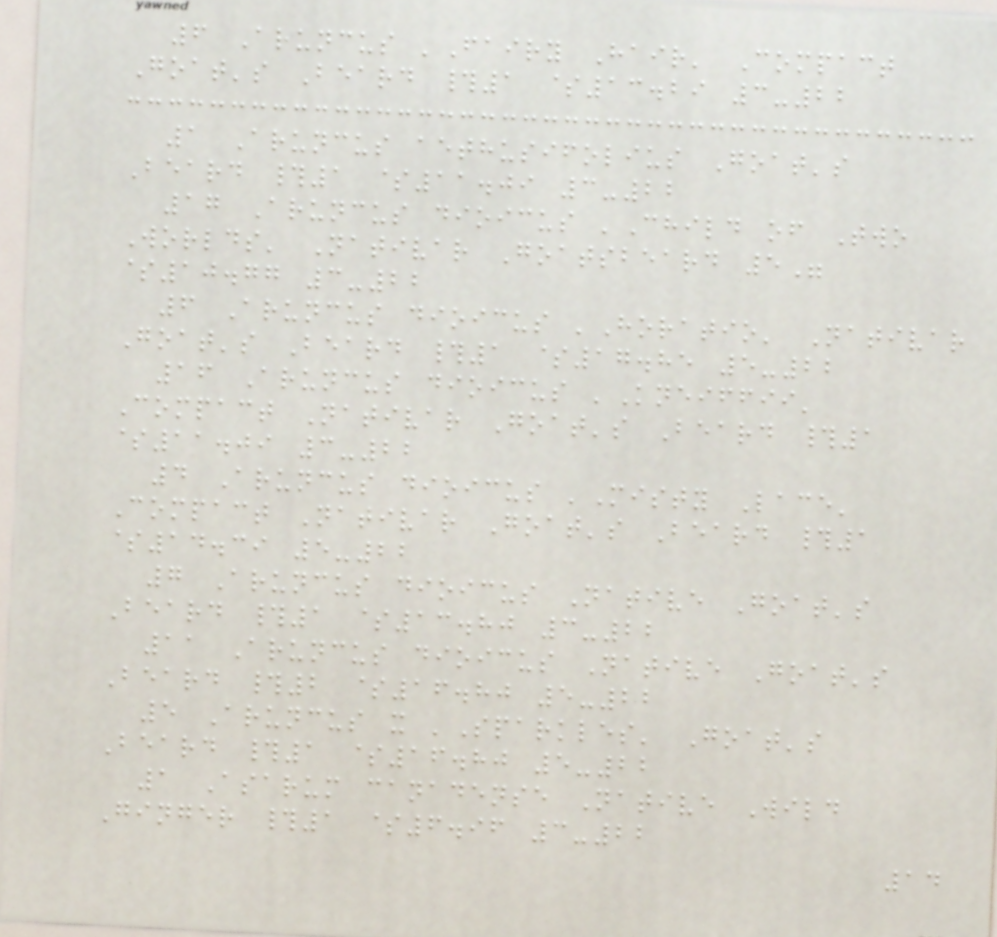6 Aruncus 'Fairy Hair' Compact
Goat's Beard #1 $13.29 3-22
1 Aruncus aethusifolius Goat's
Beard #1 $11.09 3-22
17 Aruncus dioicus 'Child of Two
Worlds' Nativar Goatsbeard 5"
$10.77 3-22
6 Aruncus dioicus 'Horatio' Nativar
Goat's Beard #1 $17.85 5-22
16 Aruncus dioicus 'Kneiffii'
Compact Nativar Goat's Beard #1
$11.09 3-22
4 Aruncus dioicus 'Misty Lace'
Compact Nativar Goat's Beard #1
$14.39 5-22
7 Aruncus dioicus Native Goat's
Beard #1 $13.80 3-22
11 Aruncus dioicus Native Goat's
Beard #2 $16.80 5-22
5 Aruncus x 'Sparkles' Goat's
Beard #1 $16.80 5-22
1 Asarum canadense Native Wild
Ginger #1 $6.96 3-22
14
